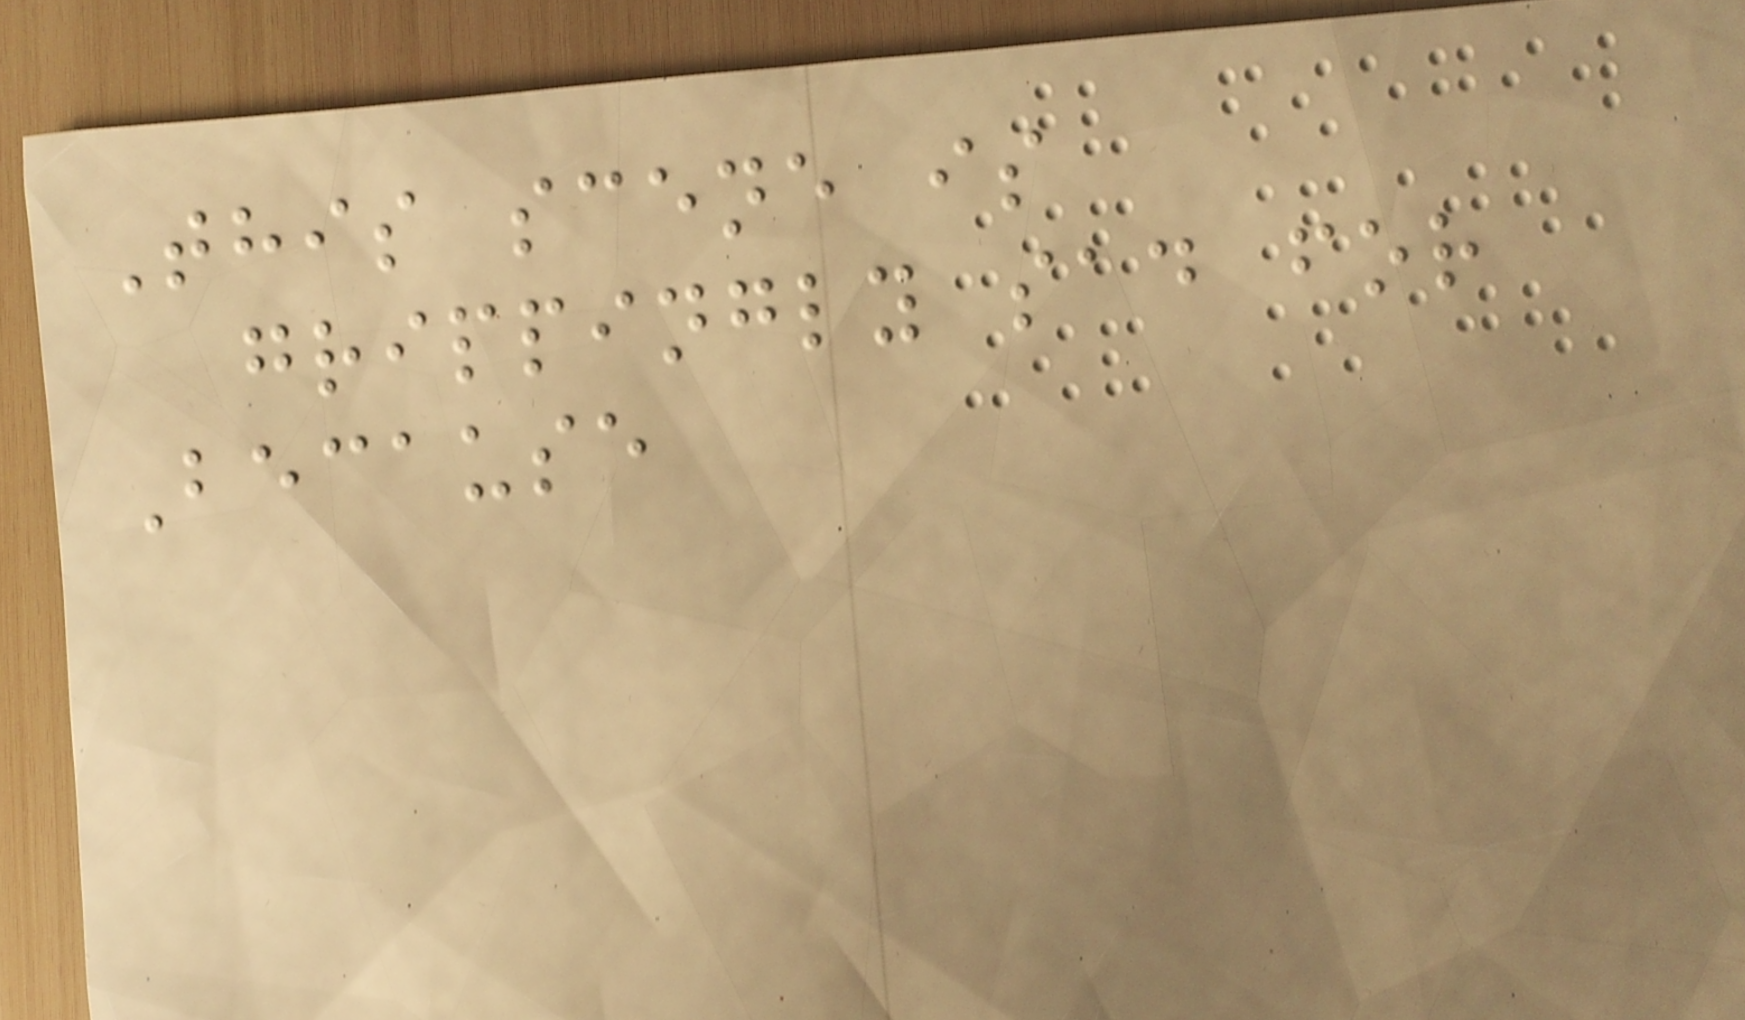This scene is
grippingly sad for
Because
